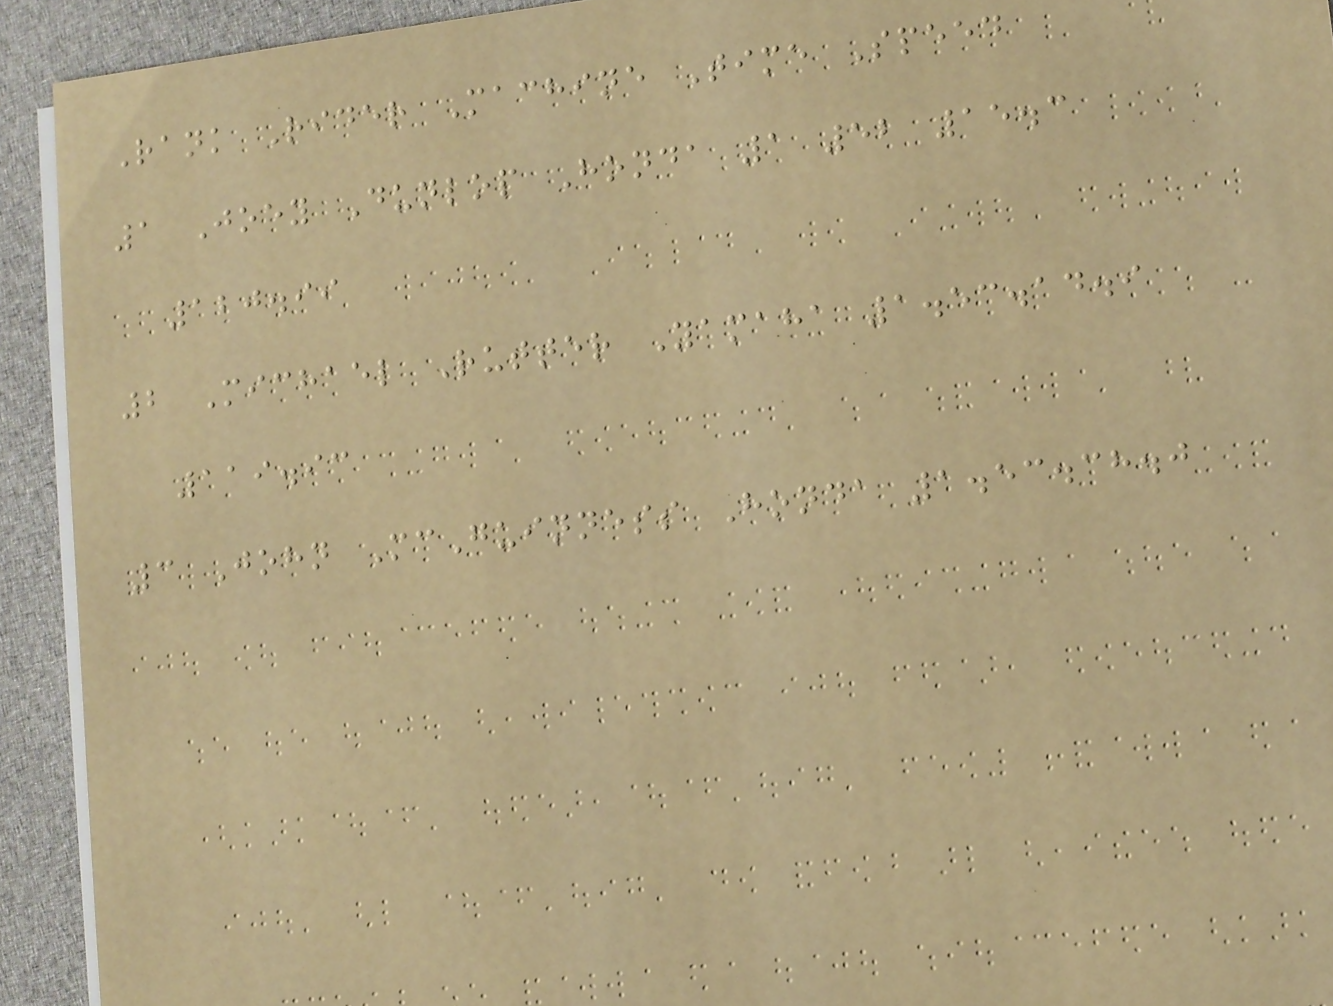Rank Rider Machine Time Speed
1 Joey Dunlop Honda 1 52 15.3
120.99
2 Michael Rutter Yamaha 1.53.14.9
119.93
3 John McGuinness Honda 1.53.38.0
